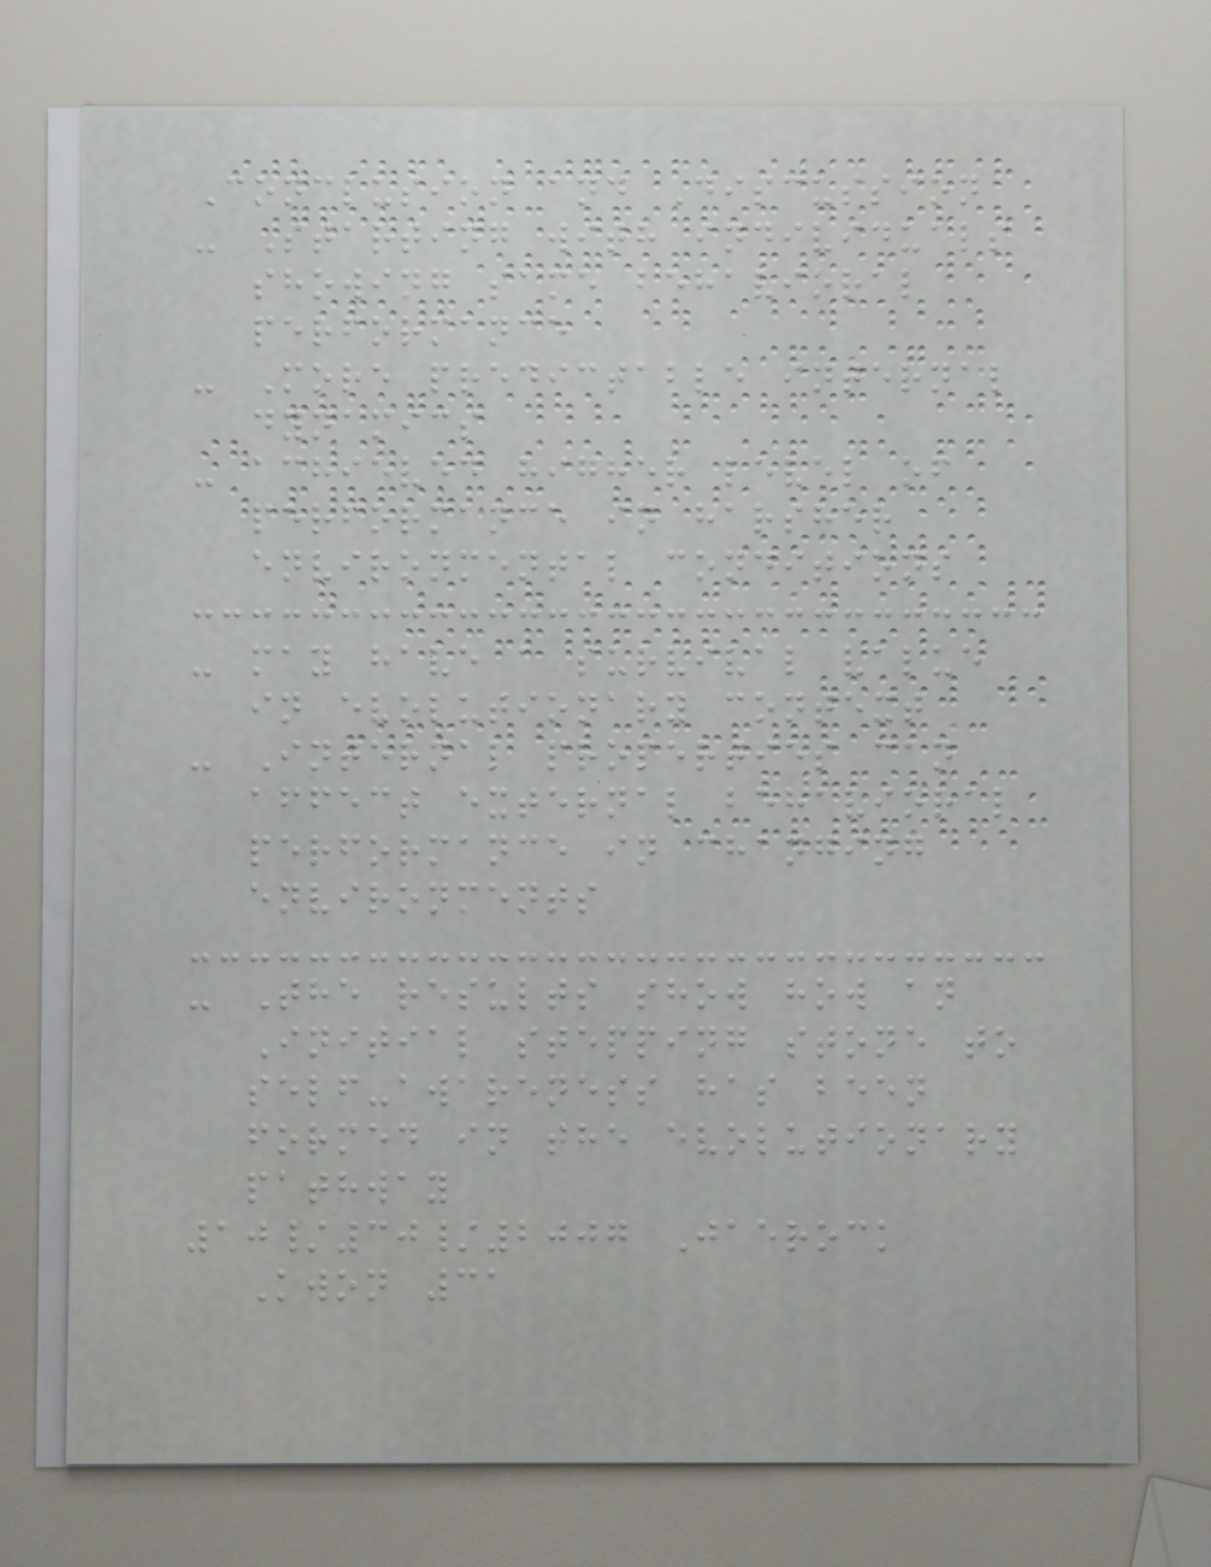Conclusion and Discussion
- Starting with individuals
showing same behavioral
performance
- More predictable internal
dynamics
- achieved higher level of
performance in harsher
environmental conditions
- may have a survival value
in evolutionary context
- Internal properties can
affect external behavioral
performance in changing
environments
- The results show how an
Initial stepping stone to
self-awareness has been
formed in the evolutionary
pathway
10/30/2007 Jaerock
Kwon 31
